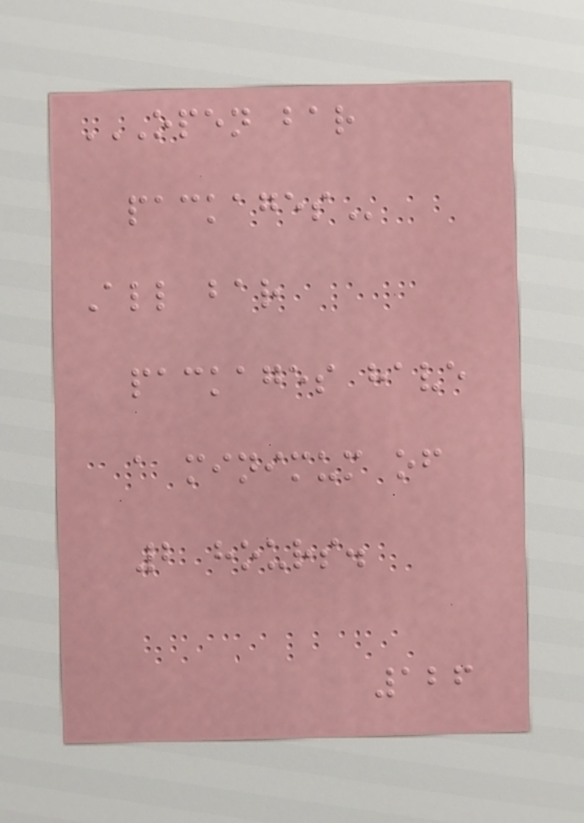OPEN BAR
PACKAGES
All bar
packages have
a minimum of
2 hours.
126
